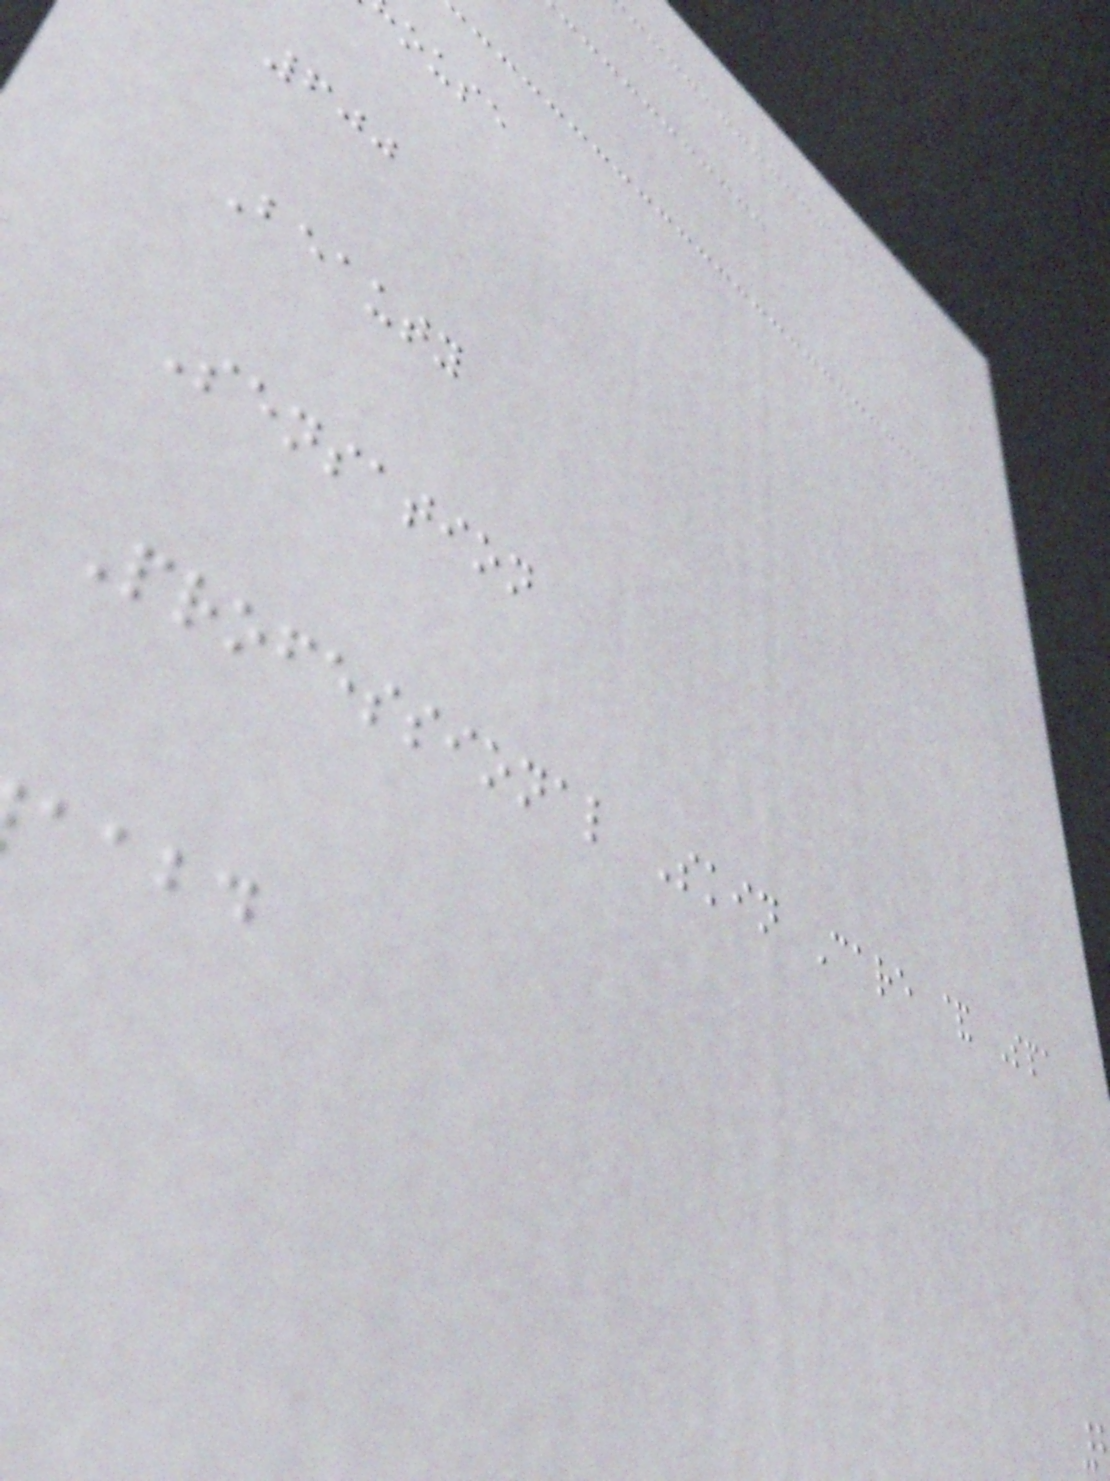ouse
600
Beauty
Sensation
Professional Skin Care & Spa
aabd
